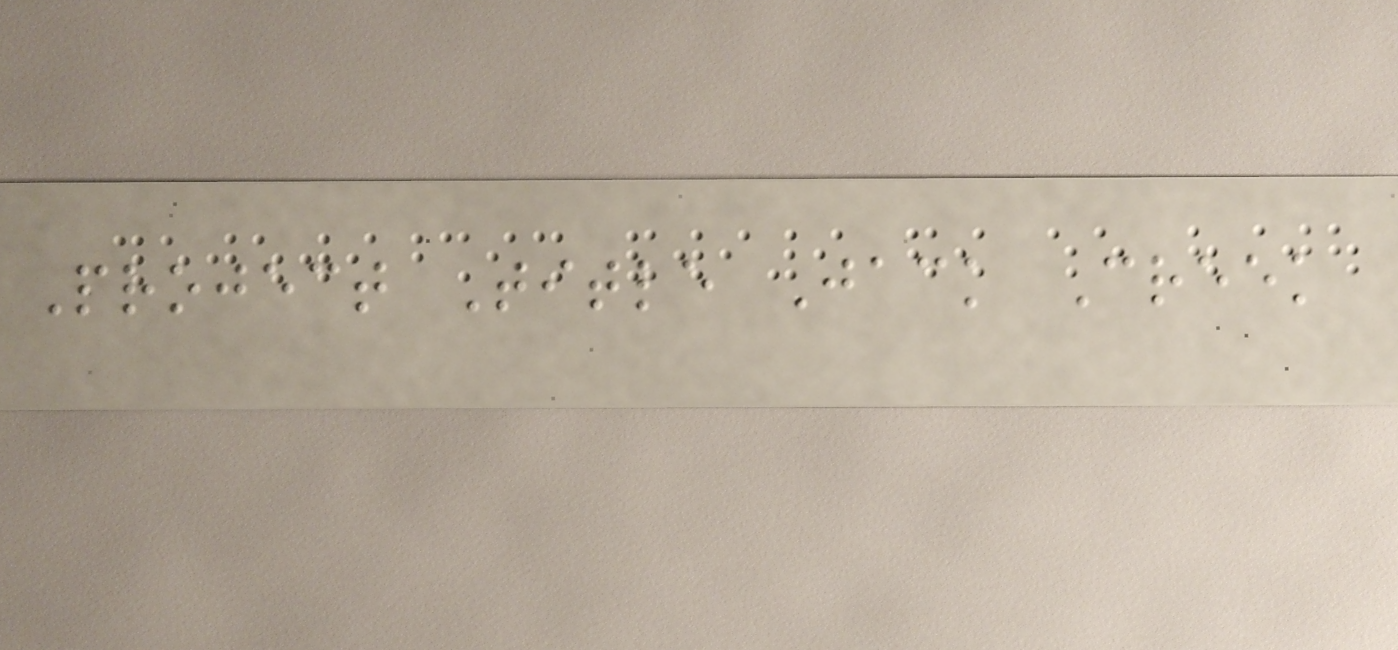Project Title Jack Creek
